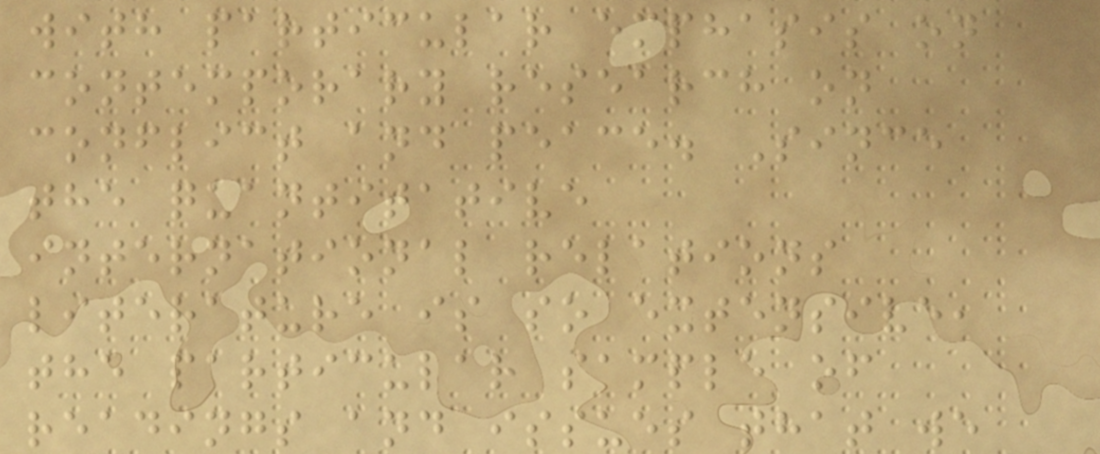with particular emphasis on
contemporary research on
conflict and peace. Since
the quantitative
international relations
literature is so extensive,
the particular sample of
readings and issues that we
